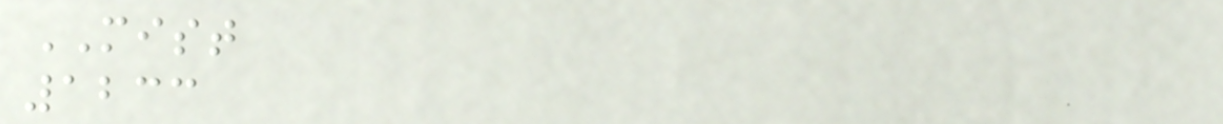MIST
1233
